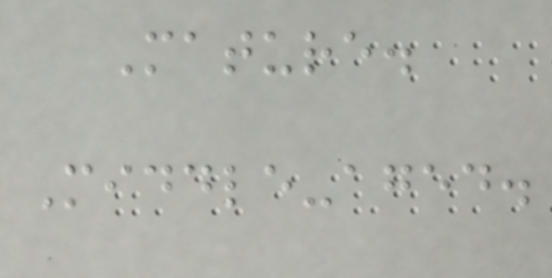Mature.
Middle-aged.
